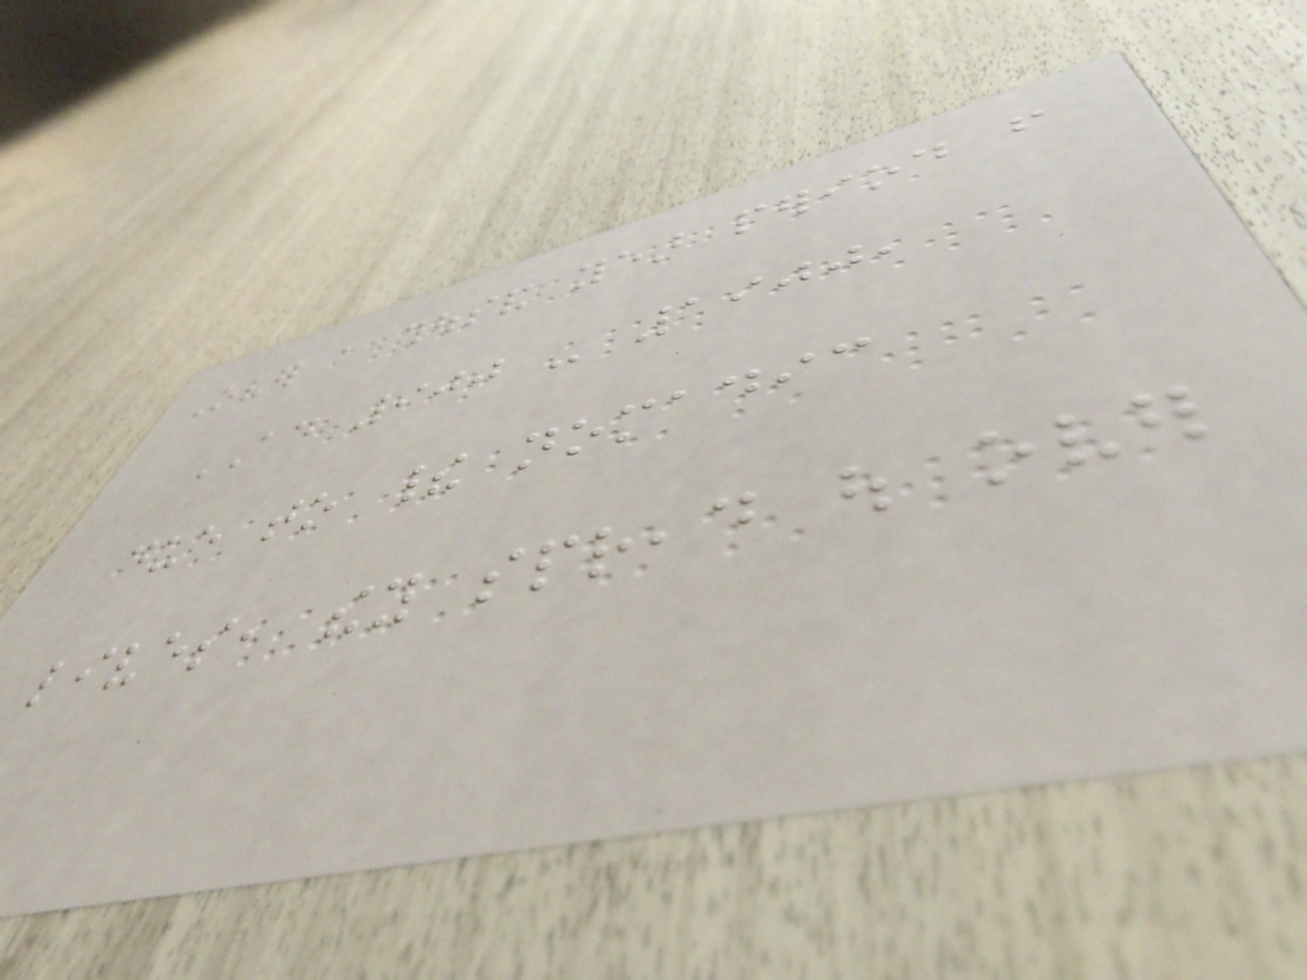Over a thousand year period from
AD 900 - 1900,
due to their nomadic
lives, they spread out over
